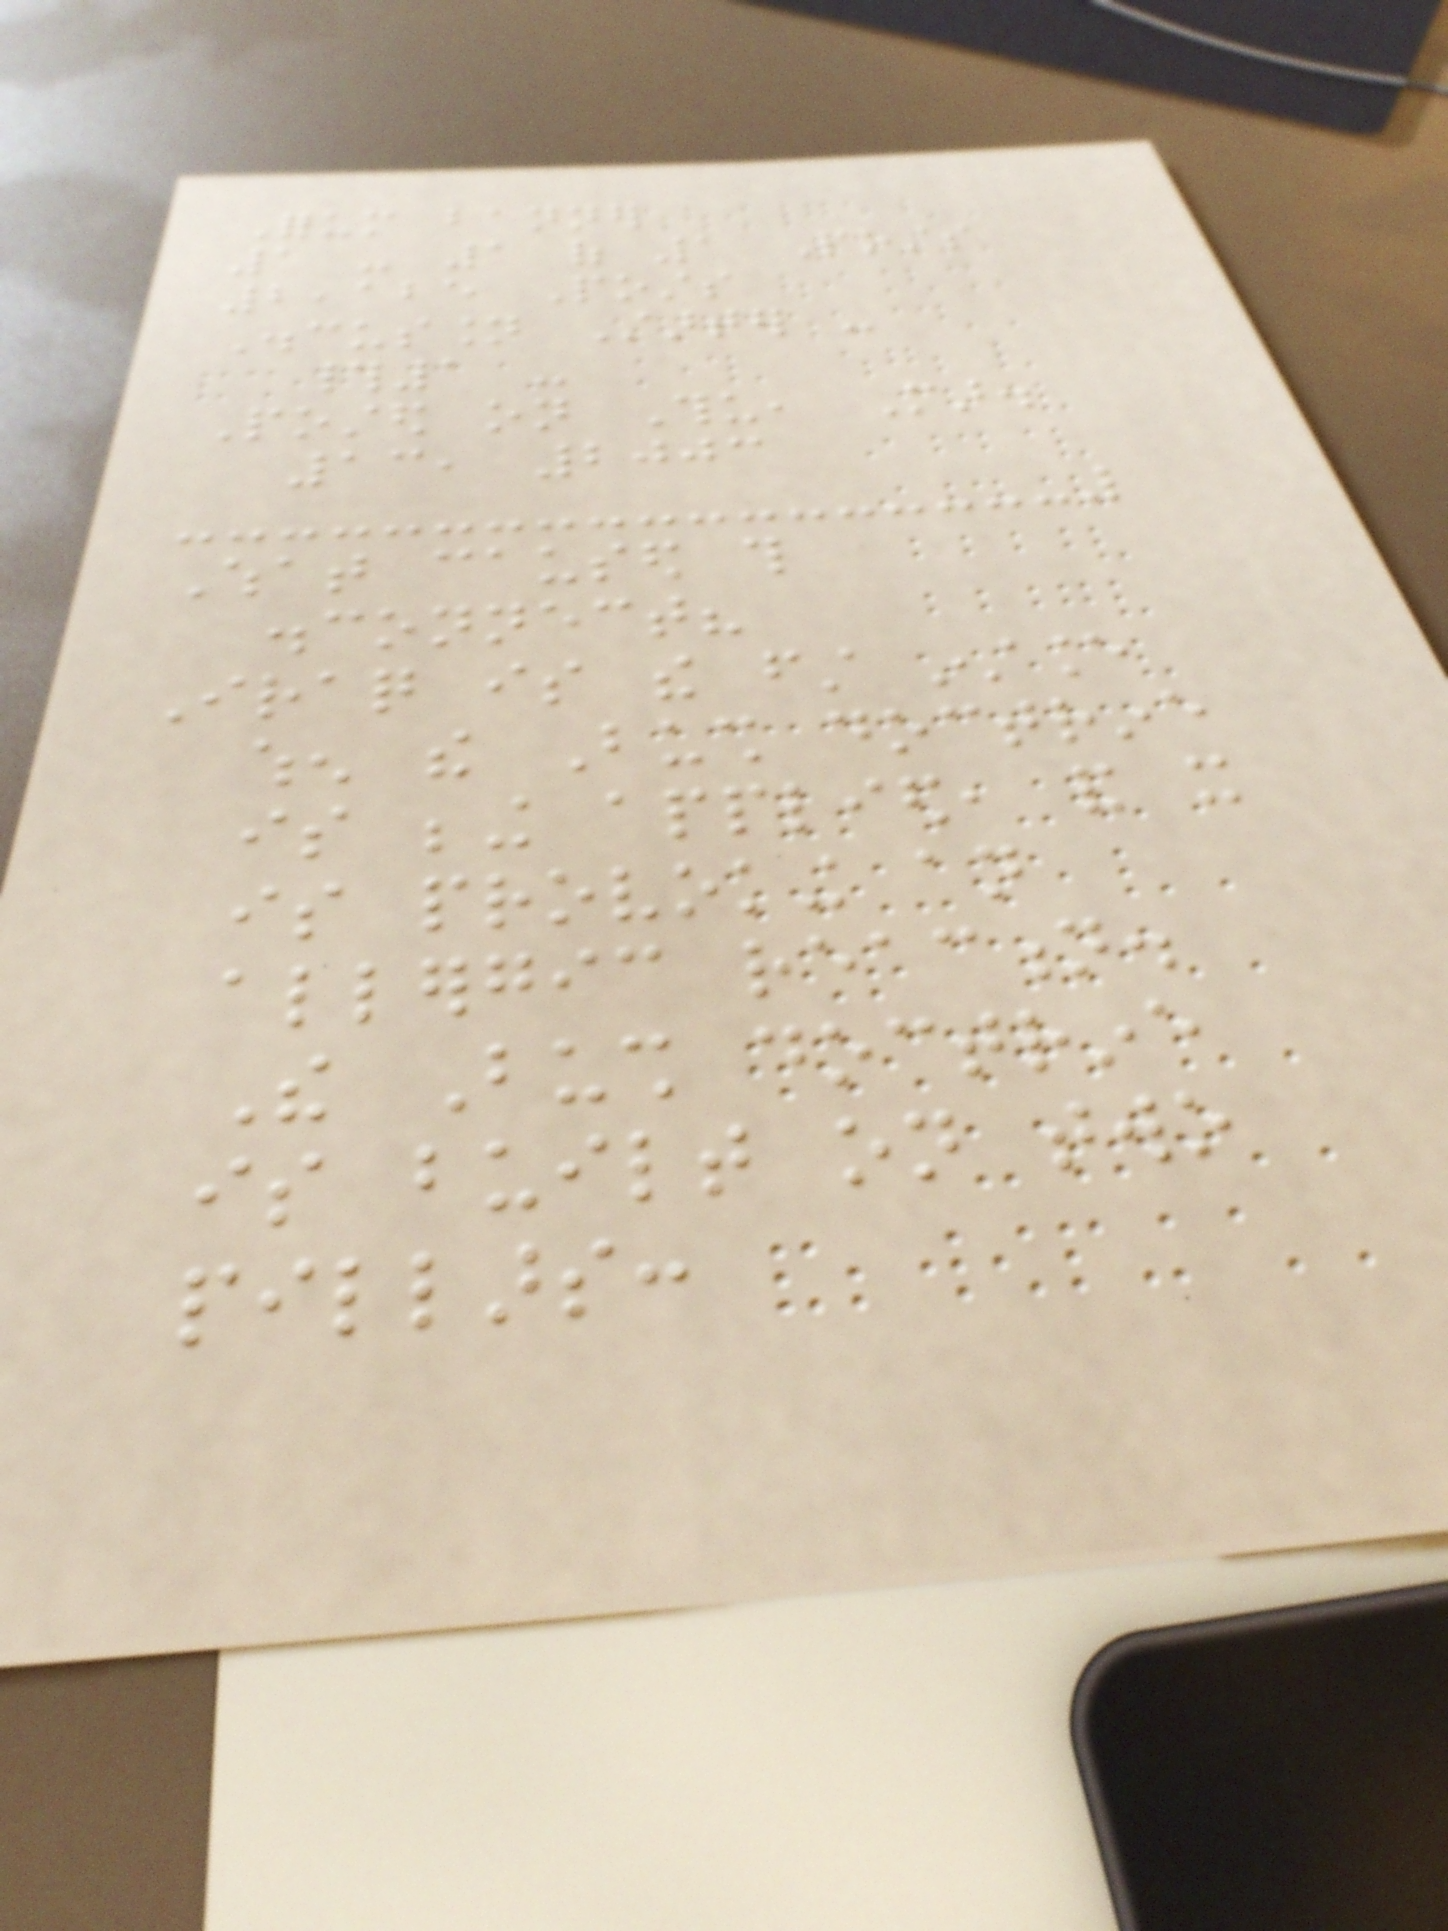Forum banner
1 - 1 of 1 Posts
2,125 Posts
Discussion Starter -
#1 -
Posted on Thu, Mar.
13, 2003
What caused this
disconnect?
Iraq is the first instance
when the Bush doctrine
is being applied, and it
is provoking an
allergic reaction.
The Bush doctrine
is built on two
pillars:
